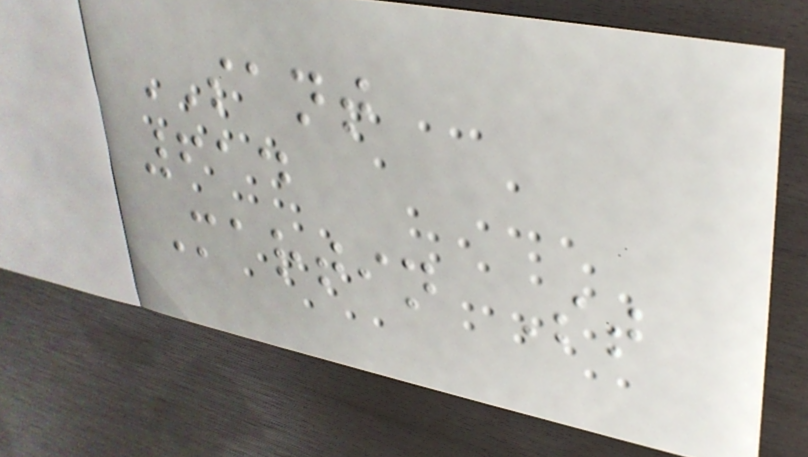SANT
614
Martin St
